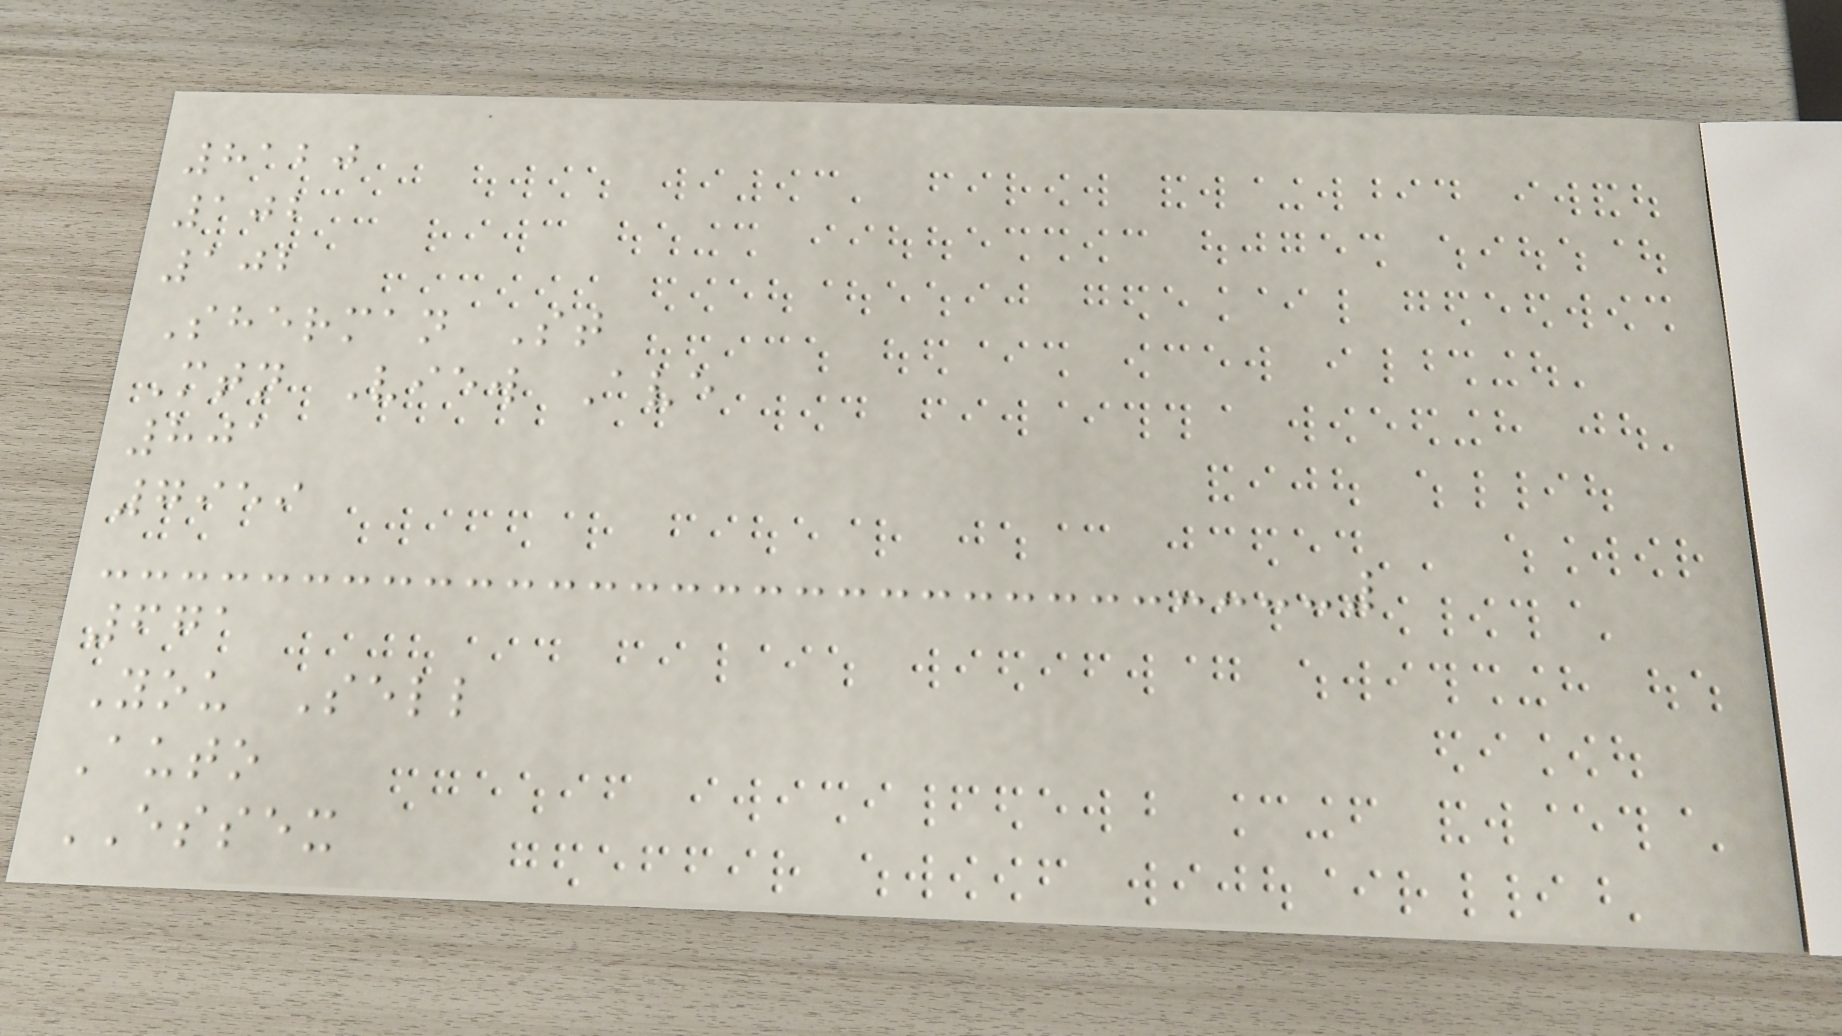8120
102
102
Sherman St
Mtn View Ave
801
7959
671
You Sell
Auto
ESSEX
